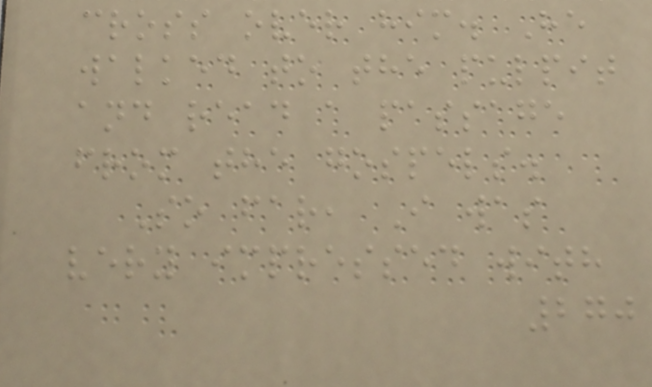cross over him. He
walked to the pulpit
and read a passage
from the gospels.
So far, I was
very impressed with
270
